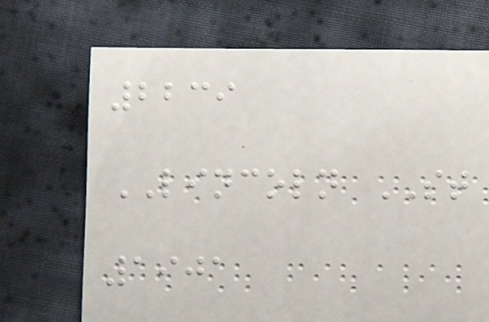2239
LINCOLN ST
1901
